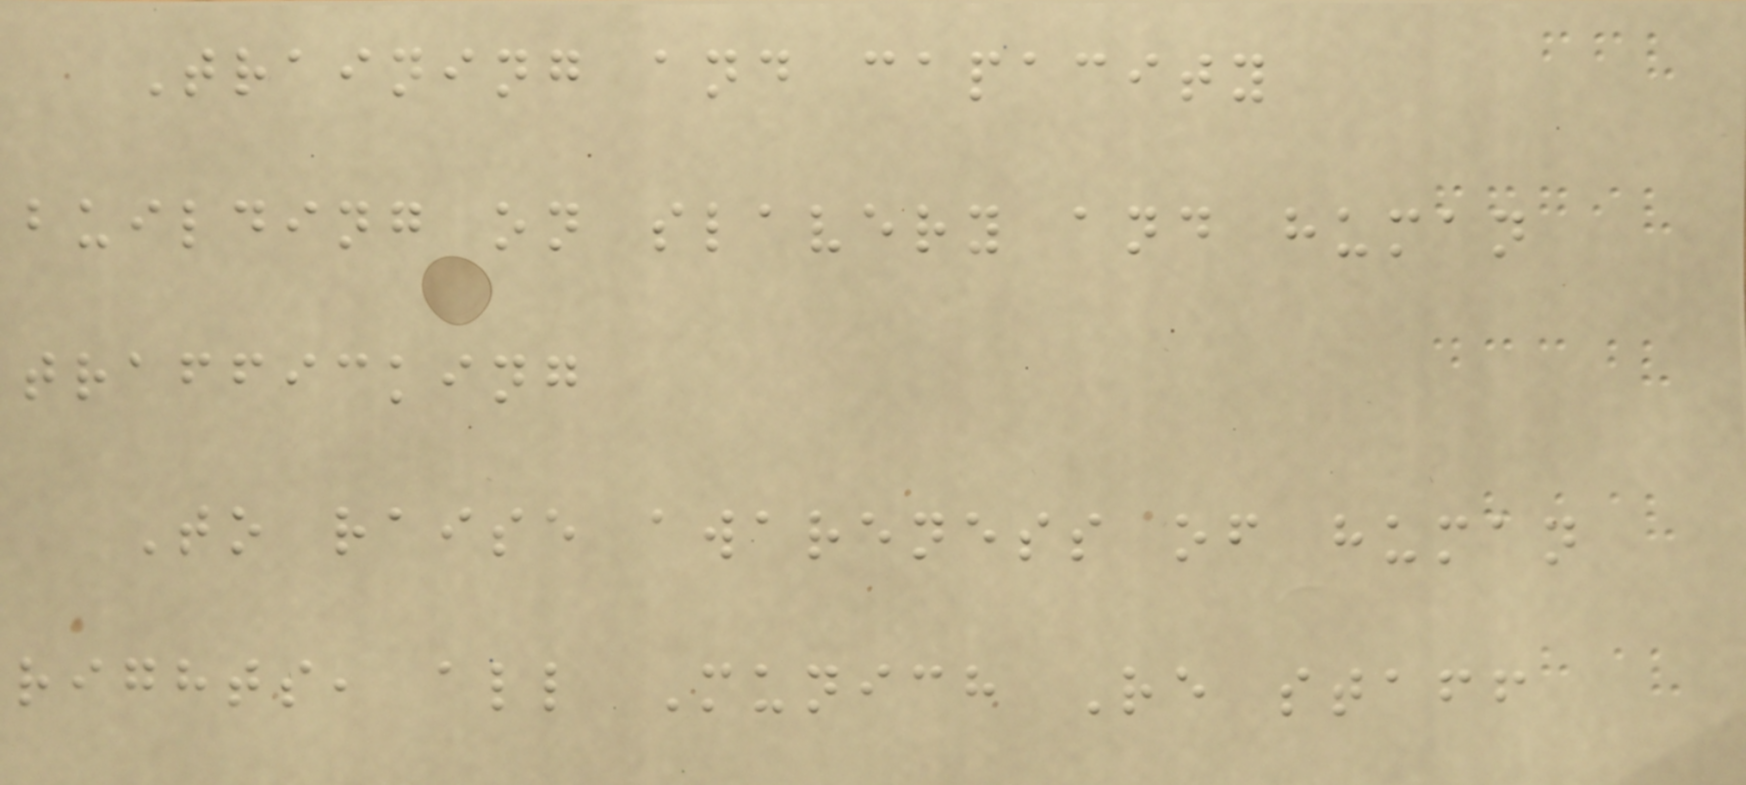Training and capacity
building on slavery and human
trafficking
To raise awareness of human
rights, all Munich Re staff
